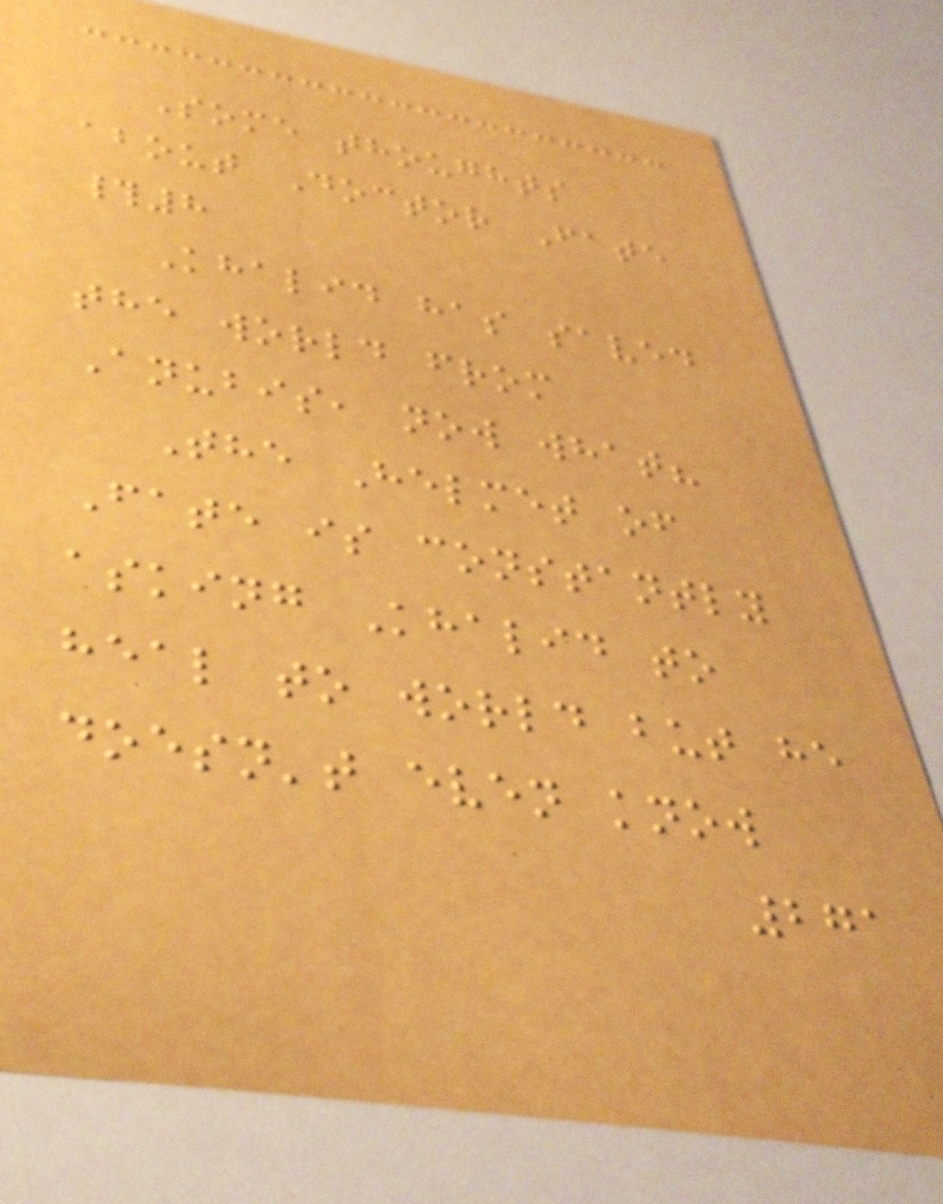Some thoughts
about Doctor Fate
#8
Khalid has saved
the world from
Anubis, now what?
The Helmet of
Fate is constantly
asking Khalid to
heal to world but he
doesn't even know
271
